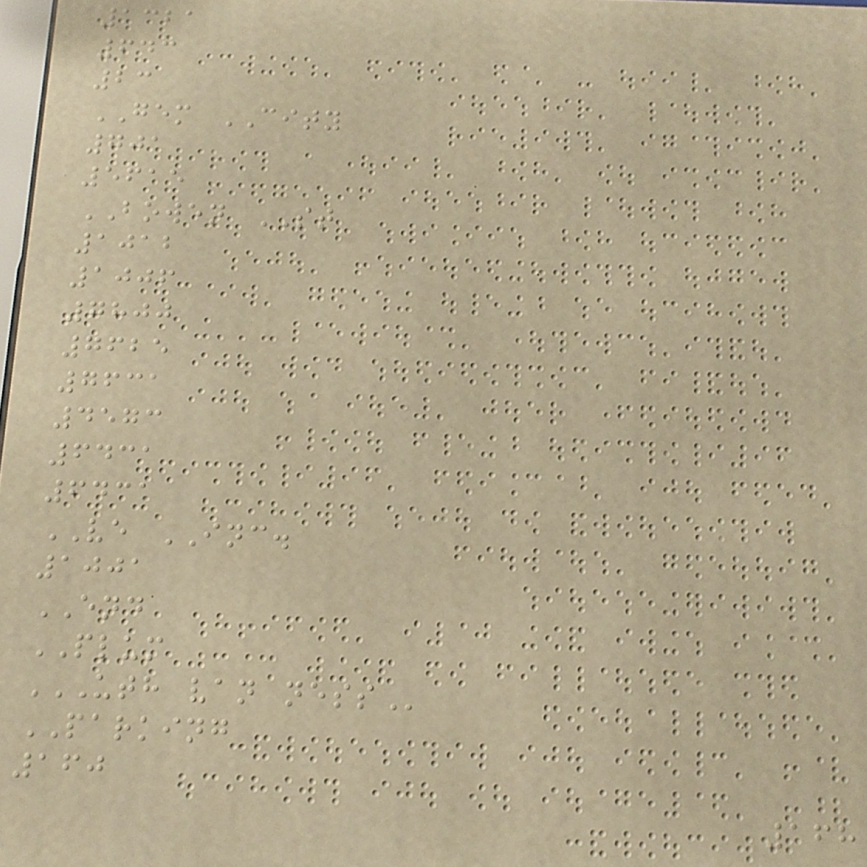1321
643
23
GEM CITY
701
5615
BOWEN ST
1012
1006
7800
7625
7631
4573
6431
6431
VE INC.
1001
END
PLUM
UTH VAN NESS
PARKING
160
168
